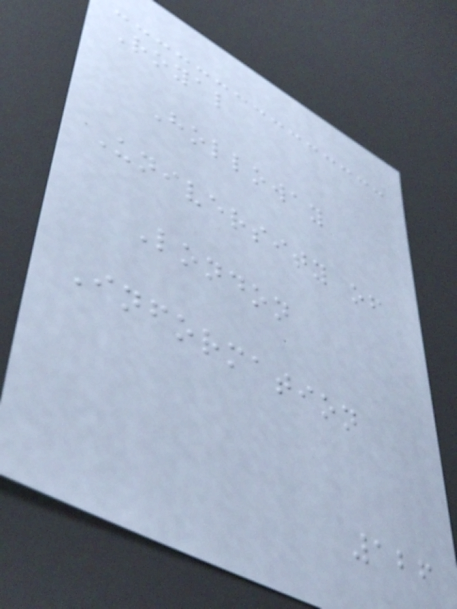Royal
Holloway
University of
London
Information
126
